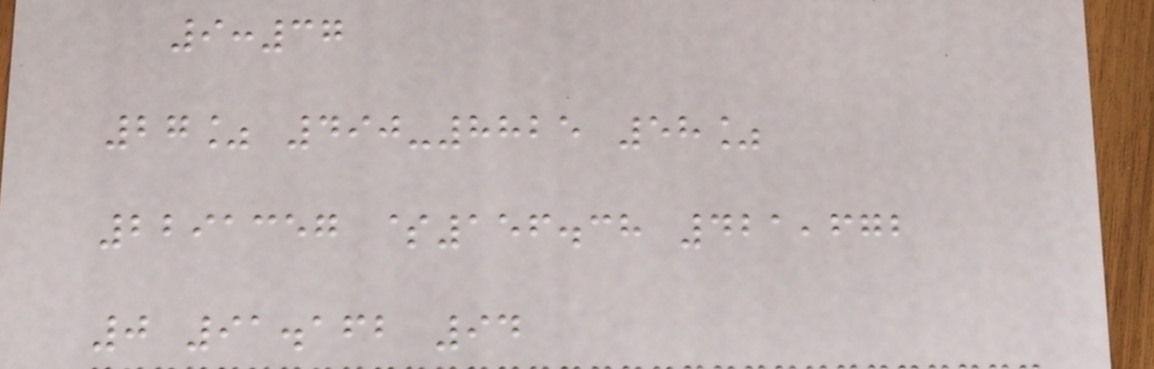9:37
27% 490-8825 58%
2291357 $156.38 421,672
0 91.162 94
